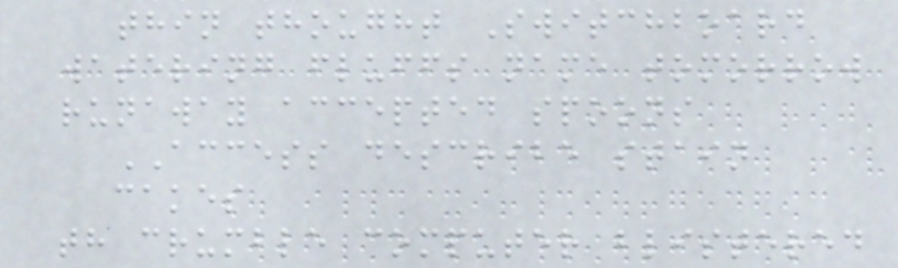thin thought Switchboard
watering fluffs name tomorrow
runaway accepted spoons
ACCESS describe stain
cakes
th crumble computer blistered
